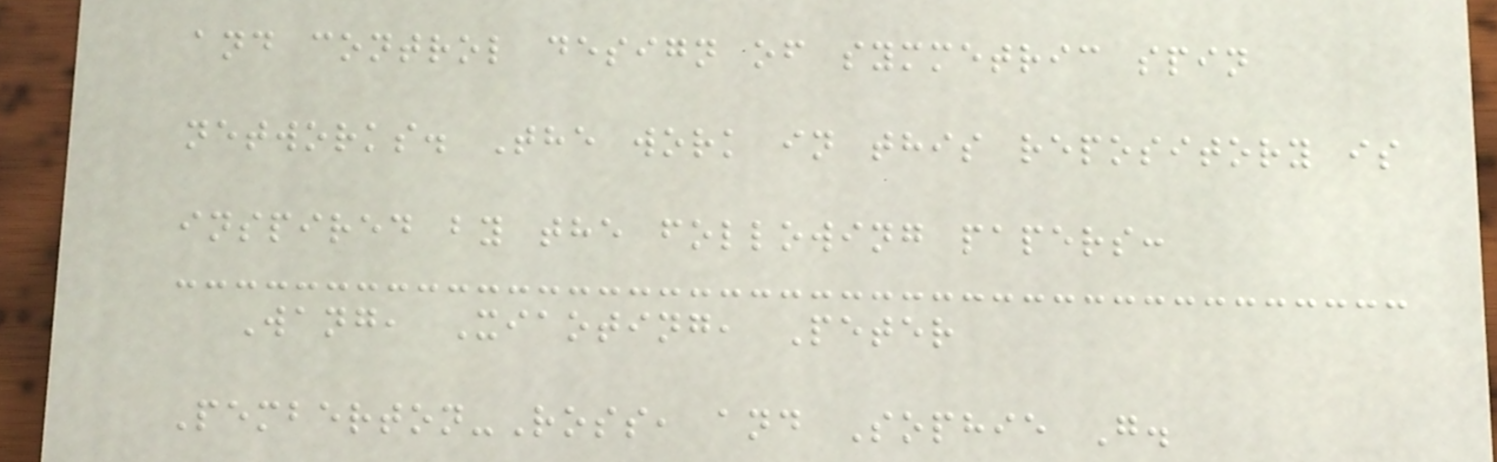and control design of symmetric spin
networks. The work in this repository is
inspired by the following papers:
Wang, Xiaoting, Peter
Pemberton-Ross, and Sophie G.
